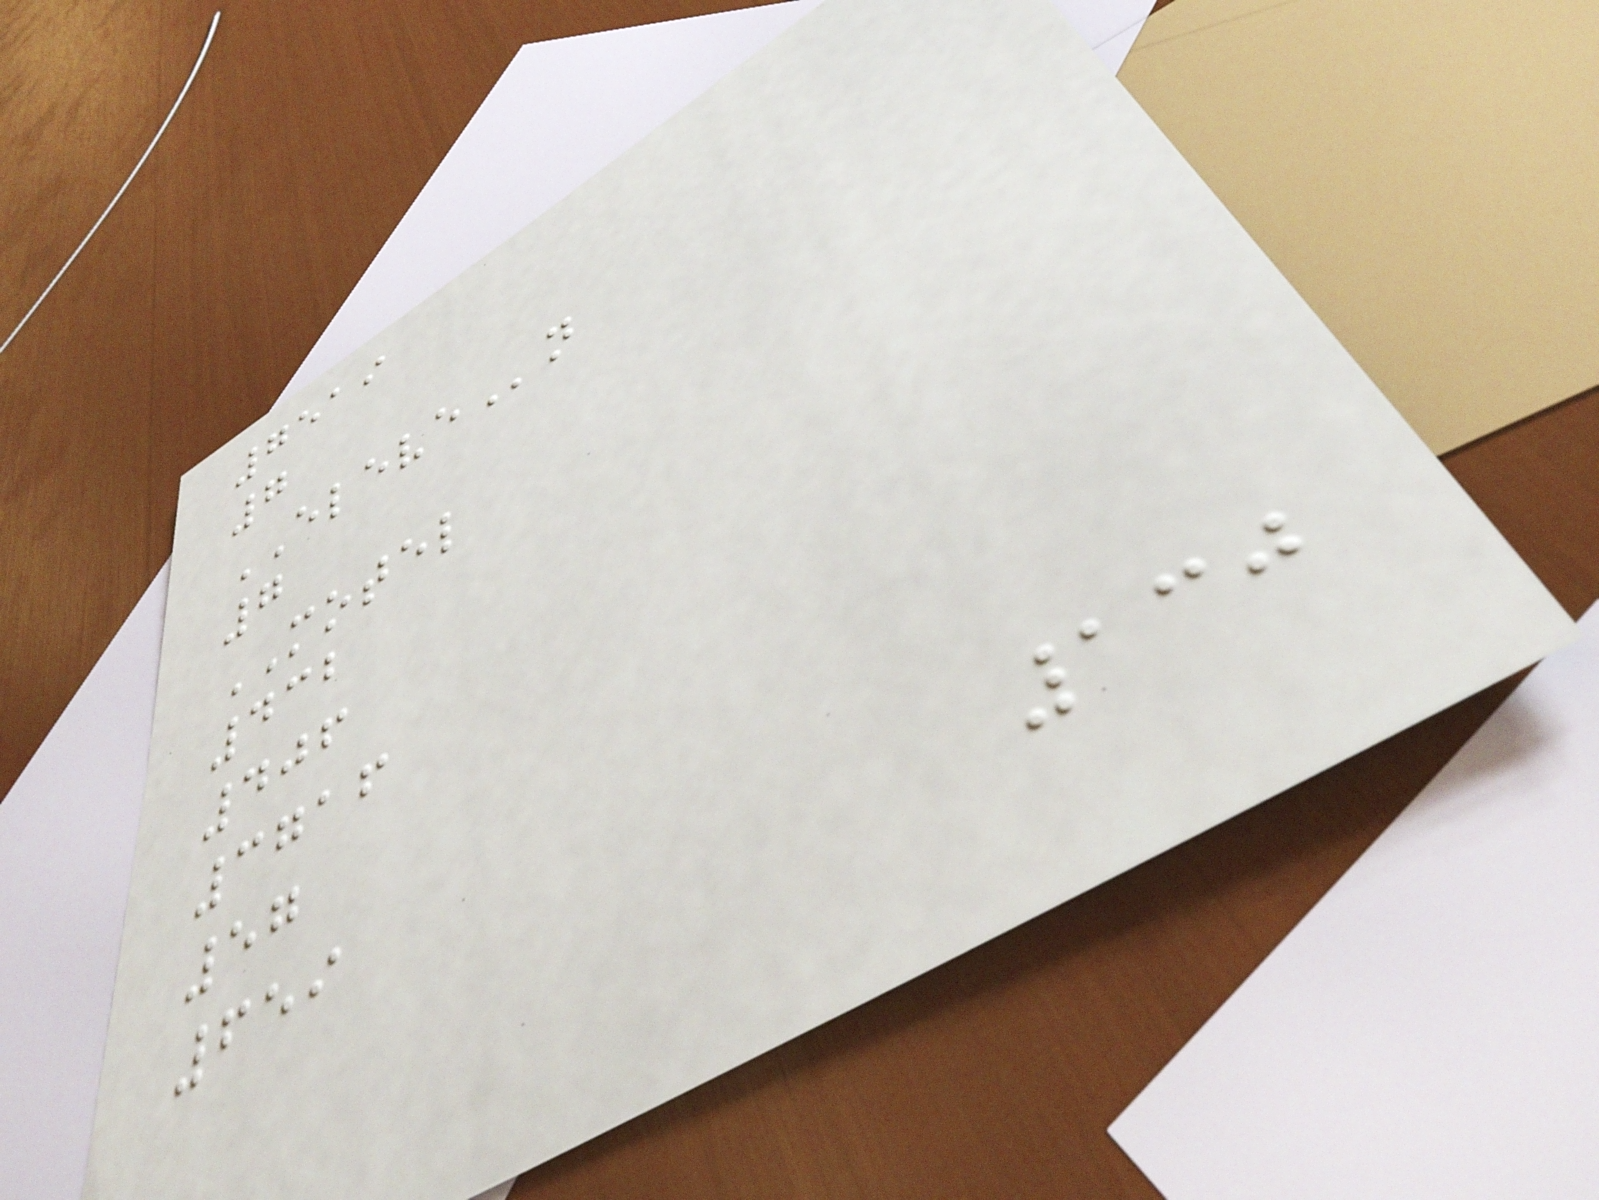7519
7
ELEVEn
7
MOTEL
432
406
3716
57
659
130
